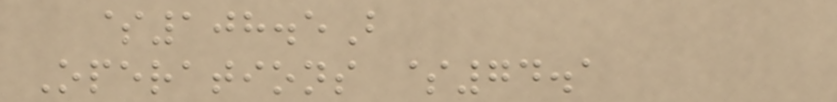$108.5B
Operations $74.1
